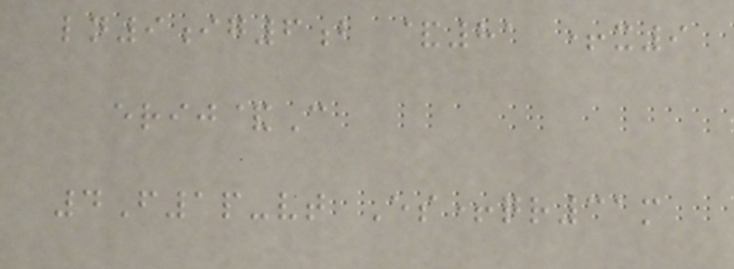ln9ig6b &81 +x9
erij&C
4F1p-vt Es+qr31m
